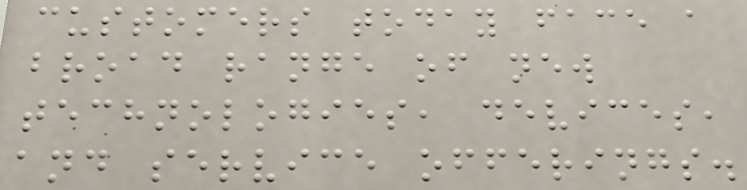customers today face a
broad range of new
technologies, devices,
and service offerings.
